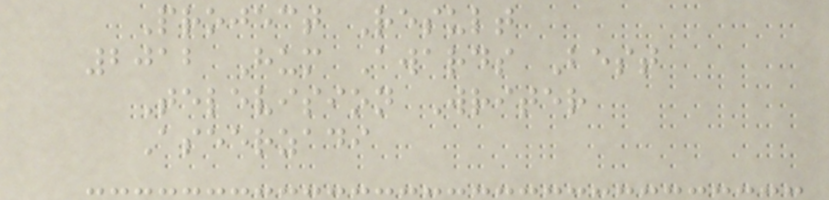Project Result
2012 Hum Awards Best
Television Writer
Aseerzadi
